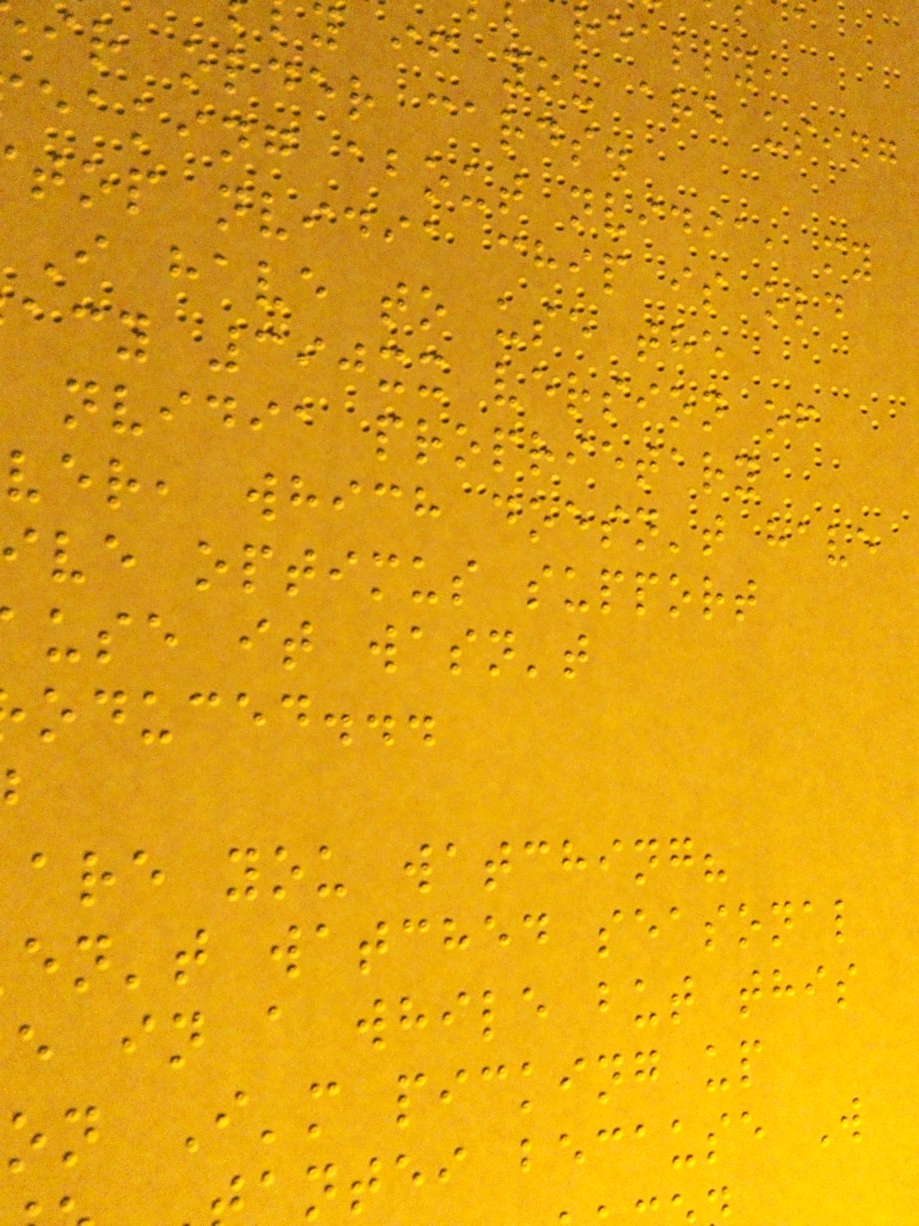really,
y if you are using
ir older cards.
eaking about nvidia, my
top nvidia chip is old
I have to use the
acy 390xx version of
nvidia proprietary
ver, which doesn't have
ve optimus support
use it wasn't
oduced...
are you watching?
en't watched seasonal
e in a while but this
on I'm picking up
ntei because W
